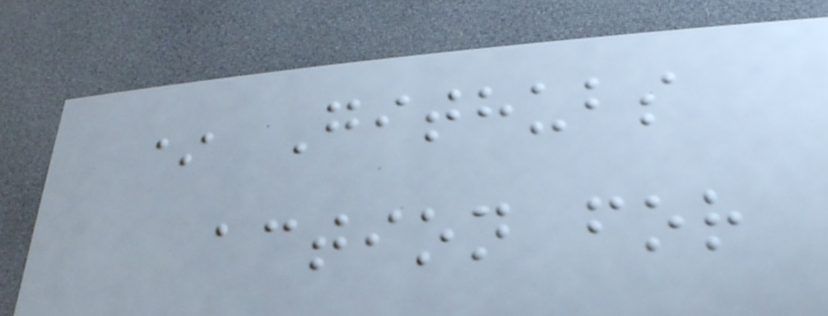* Githubs
action for
